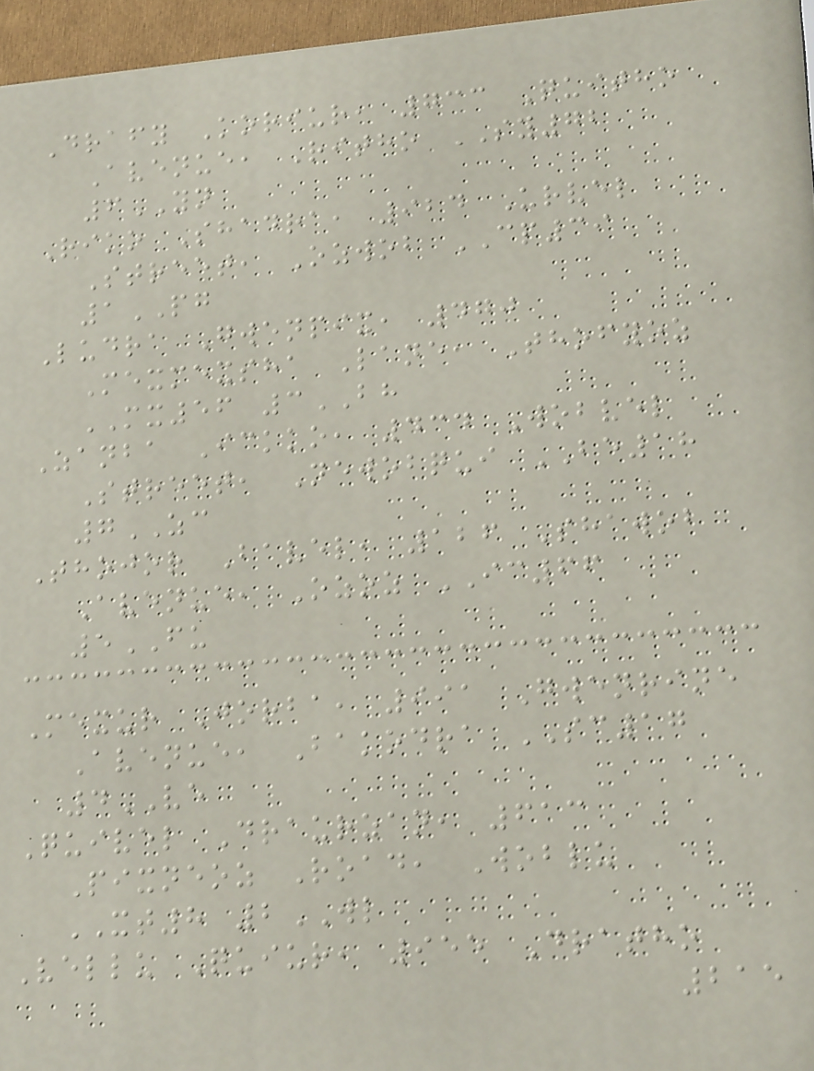Drafy Koriur, 733 Quitho
Avenue, Ritho SY72
6YN
Riko Shadra, 924 Urvel
Street, Ozwob CP39
1PG
Ludra Gwenpix, 470
Mexmexsha Lane, Thofyoz
MX56 3BH
Zanba Ickko, 434 Wobvel
Street, Newobqui BE18
7ZC
Thojor Bavel, 126 Shawob
Avenue, Ozoz IC66
5FU
Mexur Jorba, 991 Gwenrine
Avenue, Bakodra SC17
4VE
Quivel Draurzan, 613
Pixneoz Road, Woblu
XT8 2WL
Vellu Quiur, 955 Dratho
215
